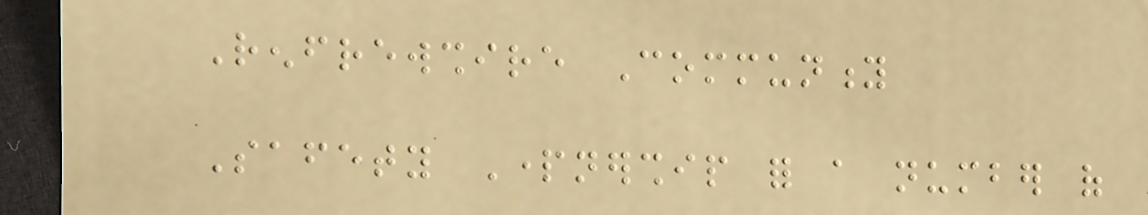Renfrewshire Community
Safety Partnership for a number of
